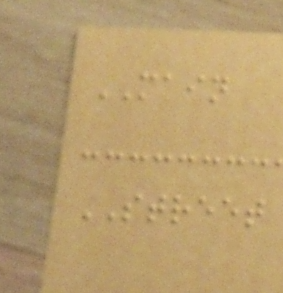MAIN
STREET
